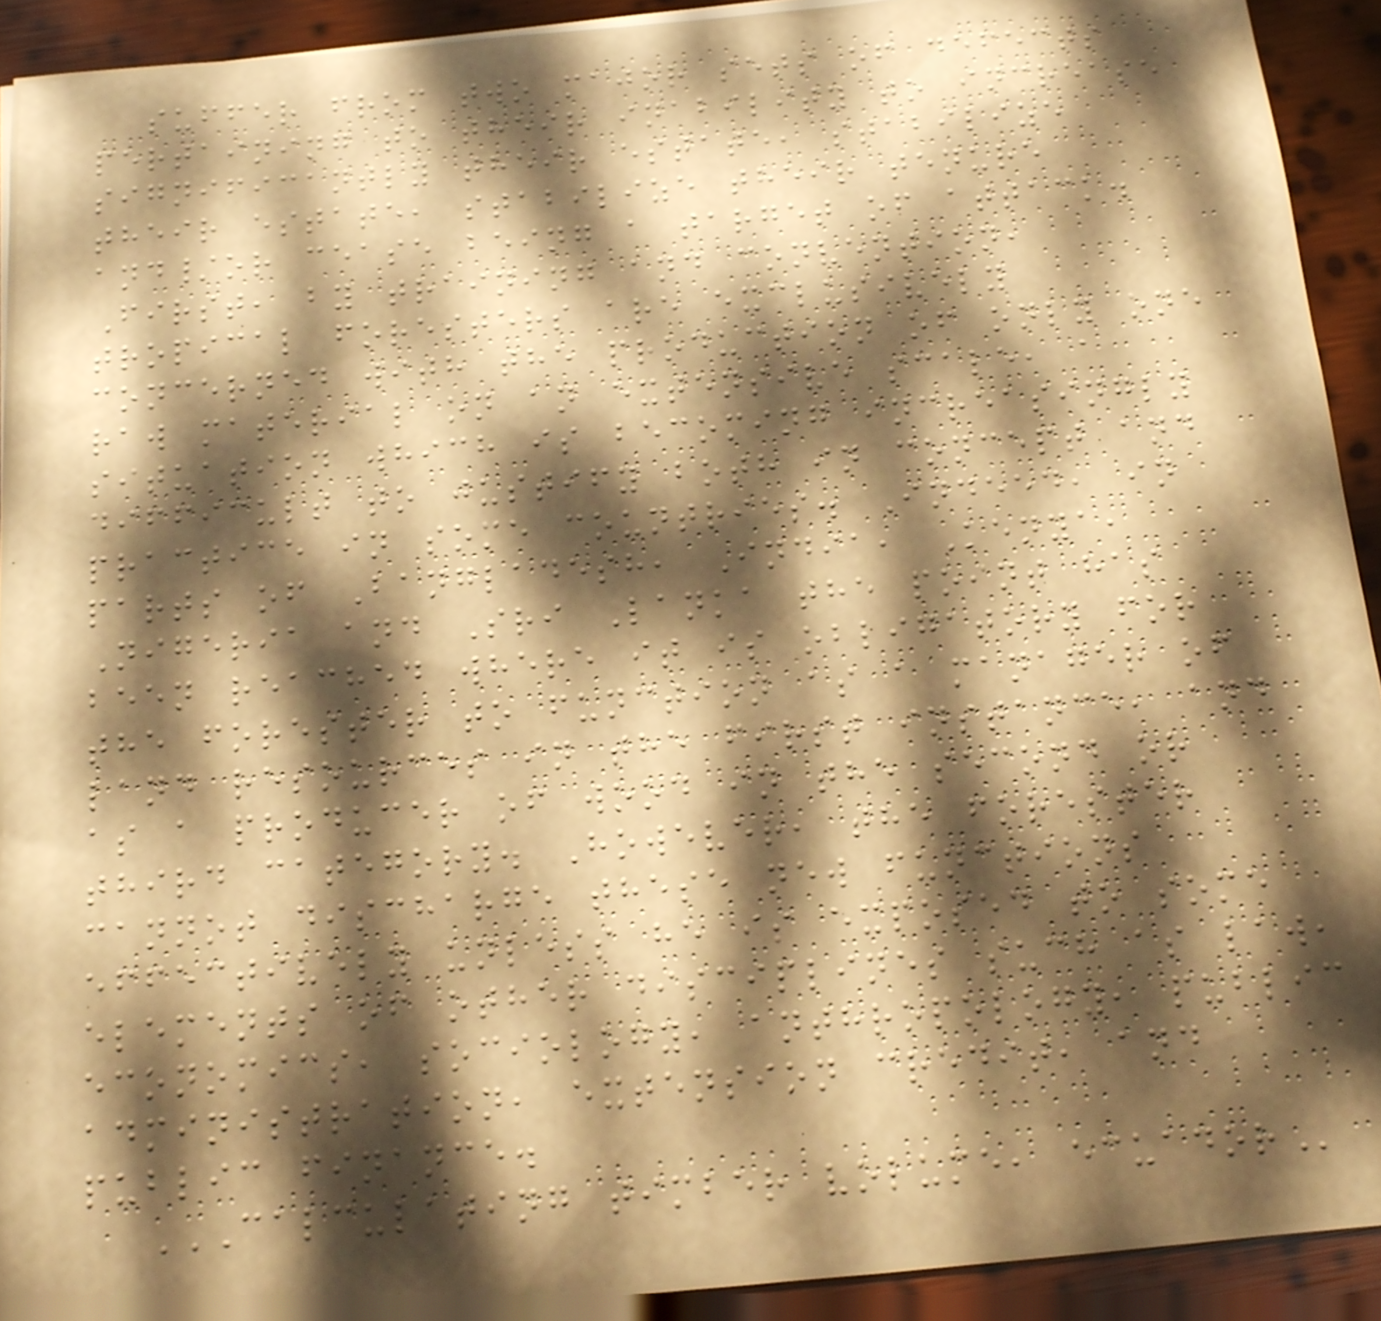suffer from two major sets of defects
pertaining to their inability to increase
significantly their estate, stabilize
their estate, stabilize their tenure
and/or cease being a target of attack.
First, by training and convention,
tropical foresters are exclusively
concerned with the production of only one
raw material on an extensive scale, a
situation which is becoming increasingly
difficult to justify both in concept and
practice in some countries. Indeed, in
parts of Bangladesh, India, Kenya,
Nigeria and Sri Lanka the point has
been reached where it is obligatory for
the forester to function as a manager of
land resources in the first instance, and
as a producer of wood in the second or
third category. However, the forester
cannot discharge these new functions
effectively unless he is exposed to some
elements of other disciplines such as law,
economics, sociology, anthropology, public
administration, extension credit, and
public finance.
CALCULATING TIMBER VOLUME, ECUADOR
